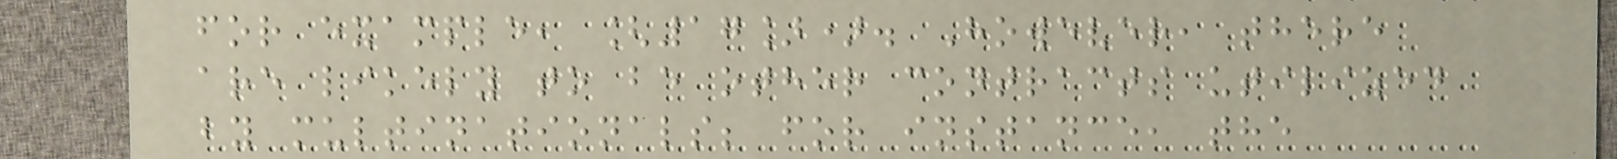for example, [17]). However, there
are likely to be other contracts utilized
by multinationals; for instance, the
